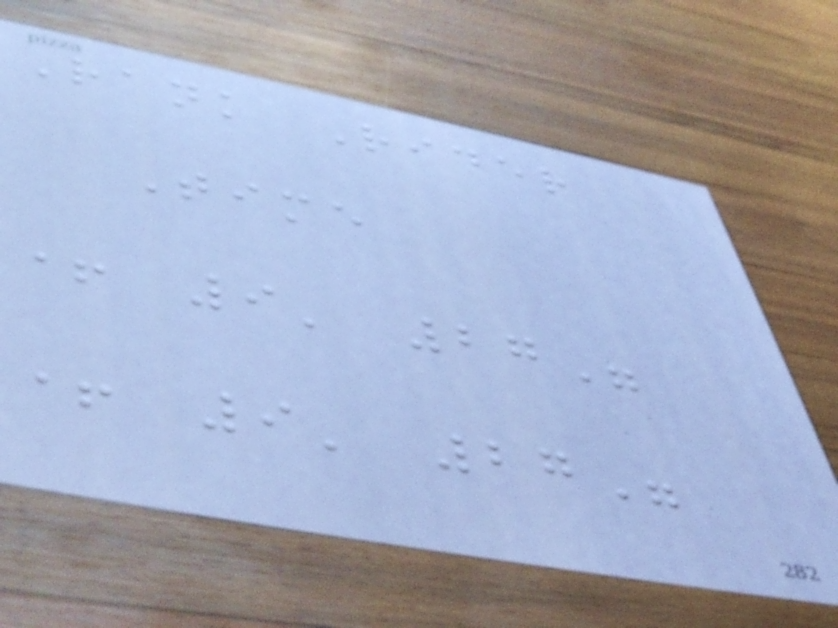Rank Rider
Time
+ 9' 27"
+ 9' 27"
